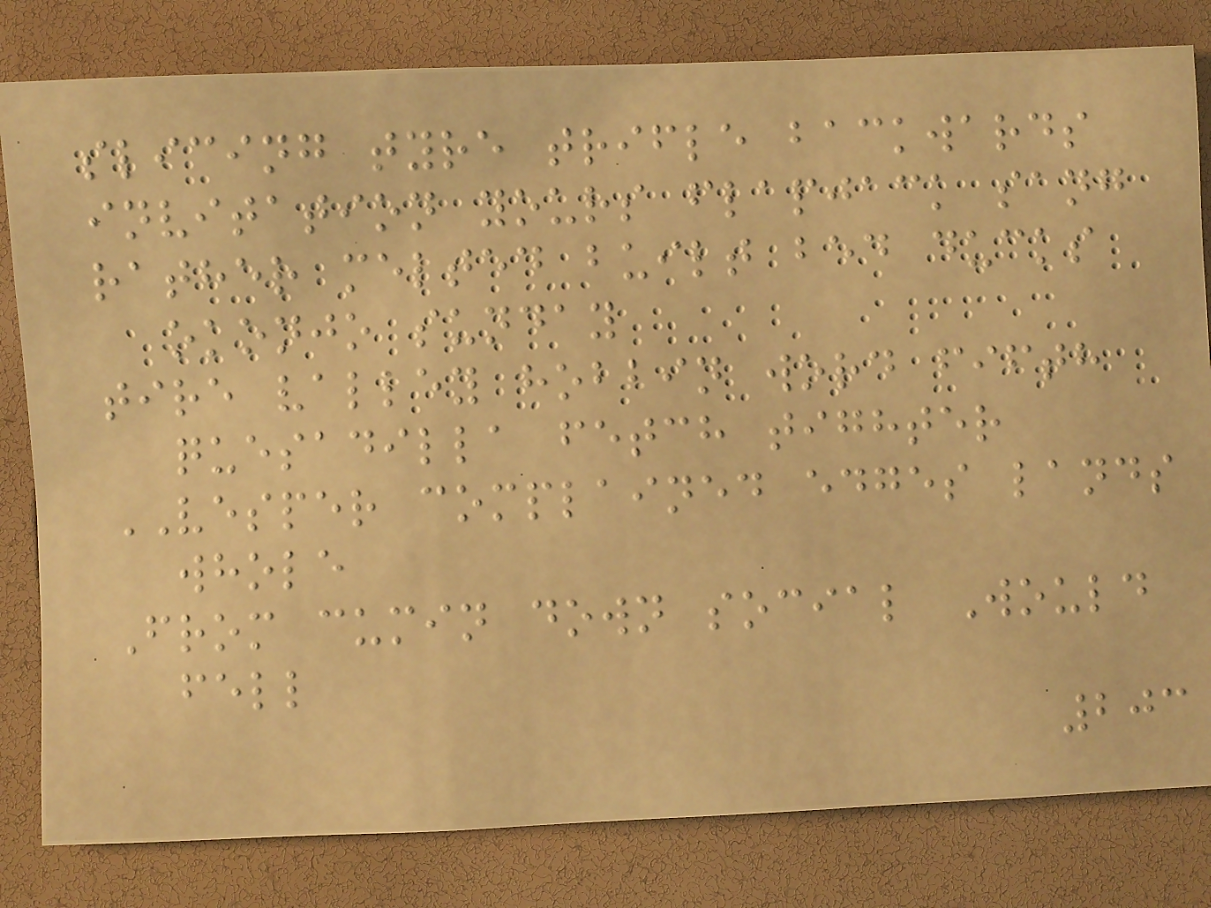slicing tyre trifle backwards
invitation yours flapjack sang
rather melted built bed ducks
okonjo sunday
tire valley hobbin word fifth
quesadilla fetch tighter
VESPER complained edges lands
whole
From cumin down social Would
fell
203
